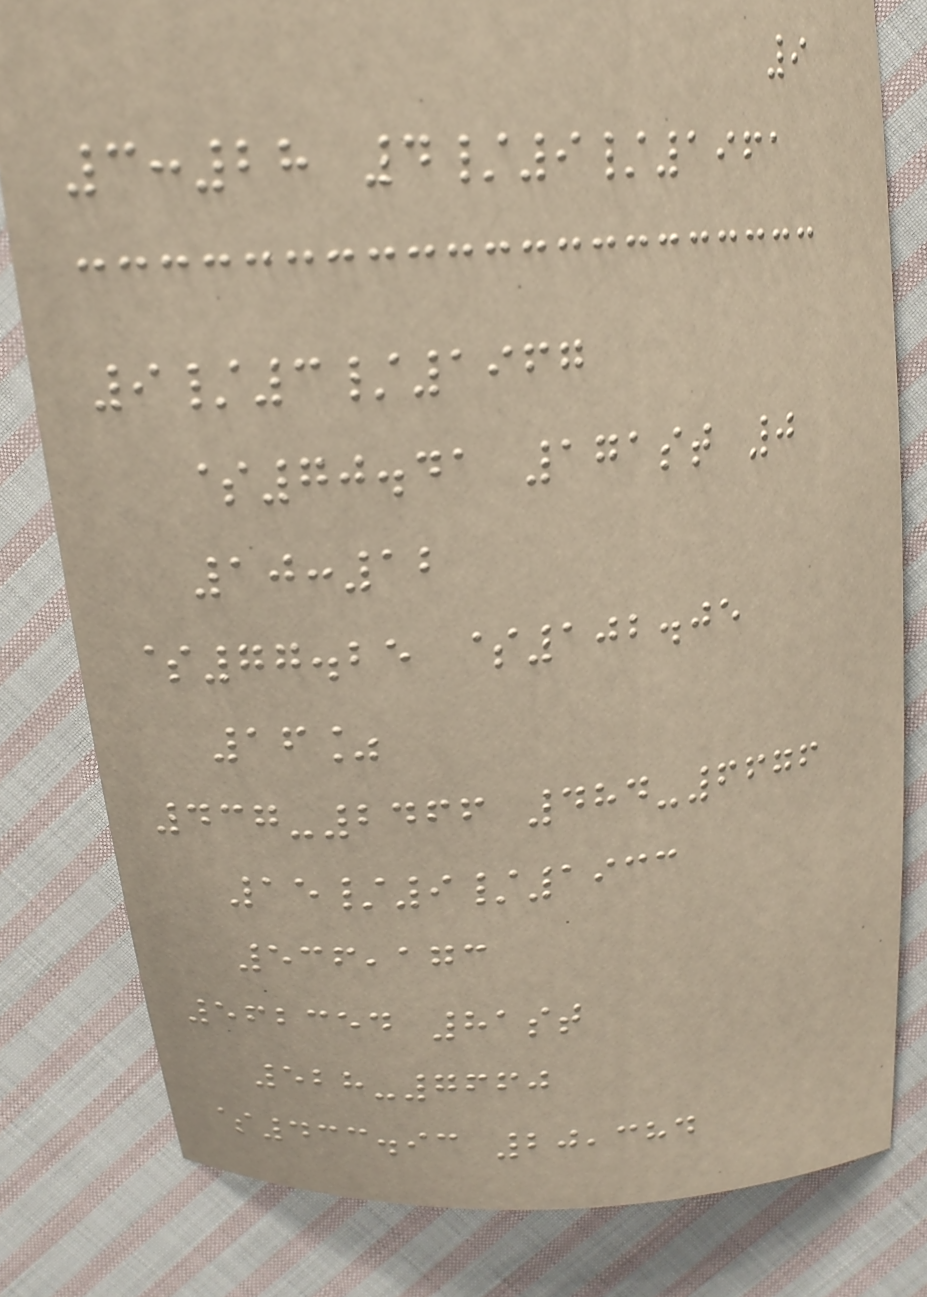9
3:28 4/9/1961
9/3/1967
$70.41 171st 0
10:12
$77.25 $102.05
16%
437-2466 484-6676
15/9/1933
536,173
562354 81st
528-7660
$433.93 20,384
